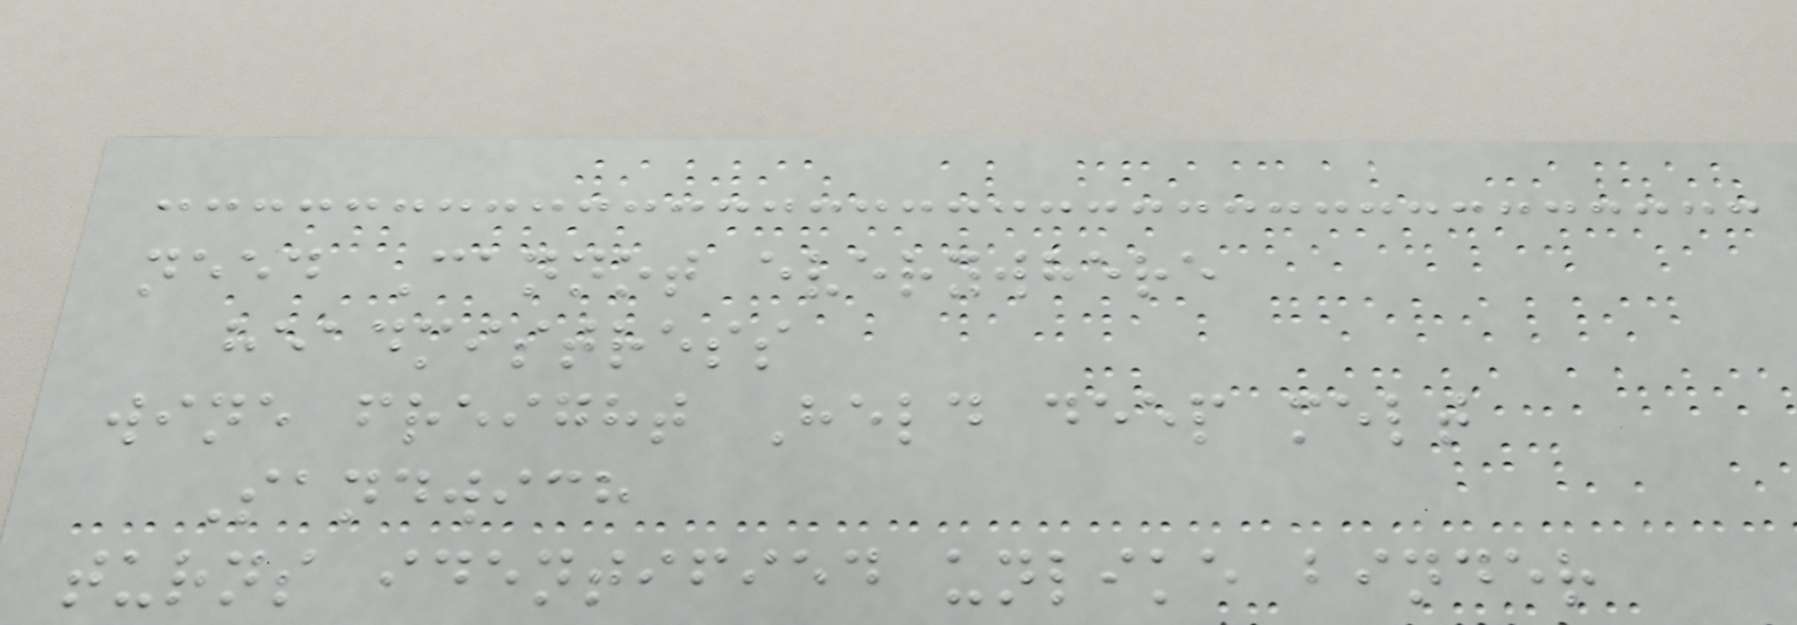need Cannot everywhere
headmistress
wine freight Held deep melt
Sandwich
turns identified unlike binder
